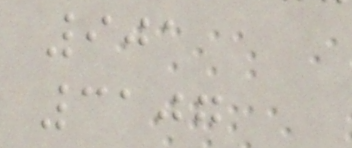901
3107
